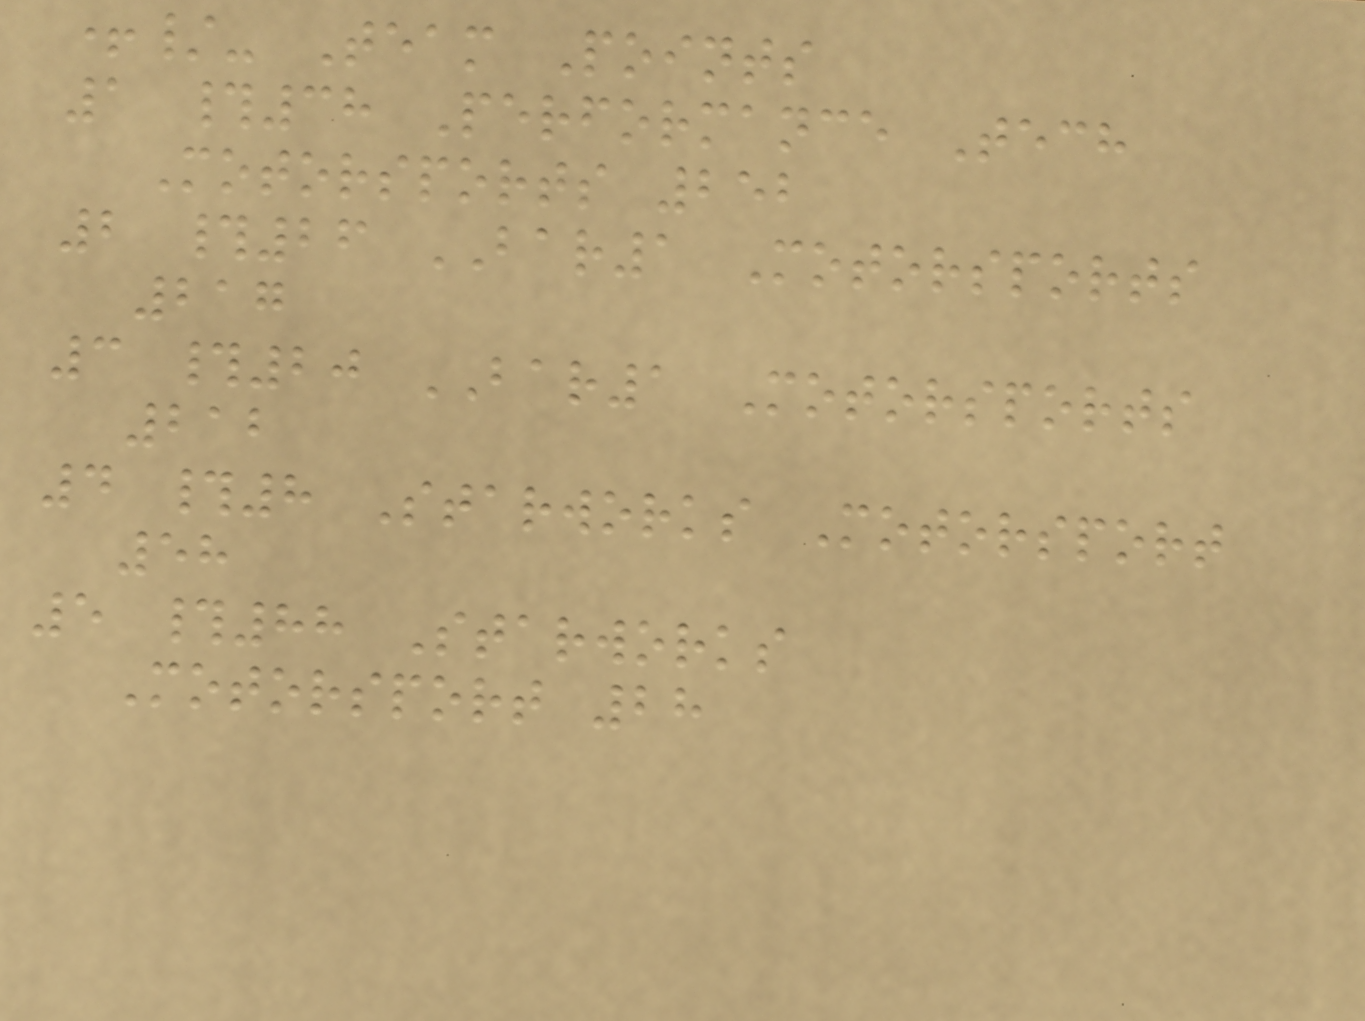+/- Team Points
1 #38 Performance Tech
Motorsports 252
2 #26 BAR1 Motorsports
217
3 #20 BAR1 Motorsports
212
4 #8 Starworks Motorsport
58
5 #88 Starworks
Motorsport 28
